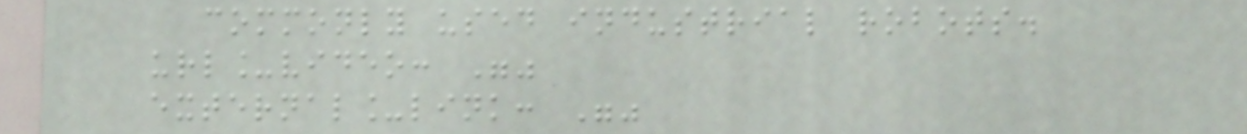commonly used industrial robots.
url_video: ""
external_link: ""
